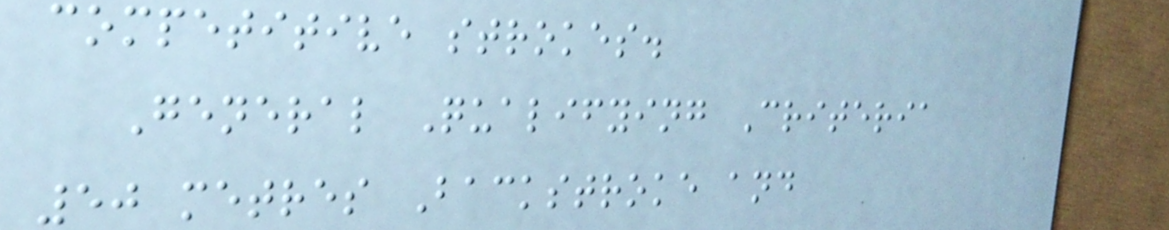competitive strokes.
General Qualifying Criteria
50 metres Backstroke and
